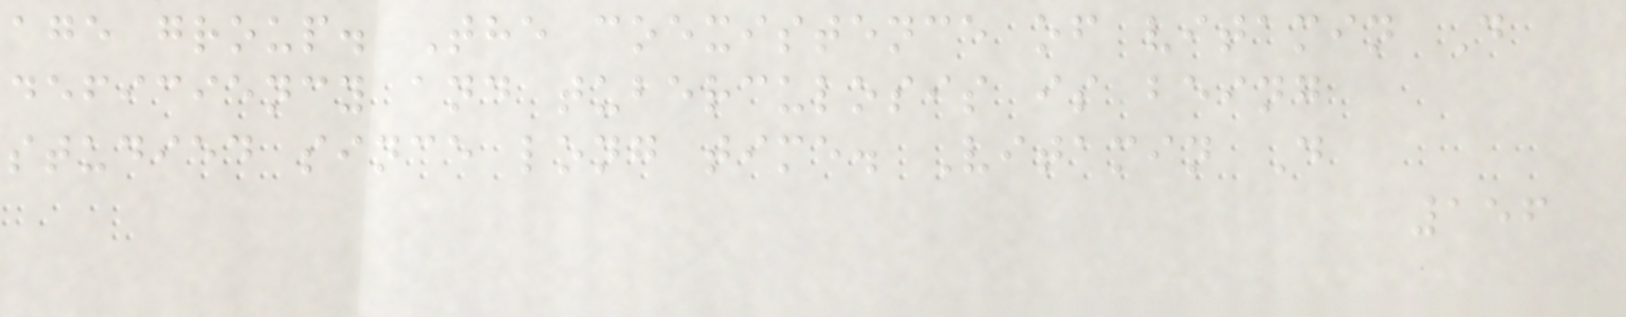age group. The coexistence of vitamin D
deficiency and tuberculosis is being
studied since long time. Vitamin D
156
